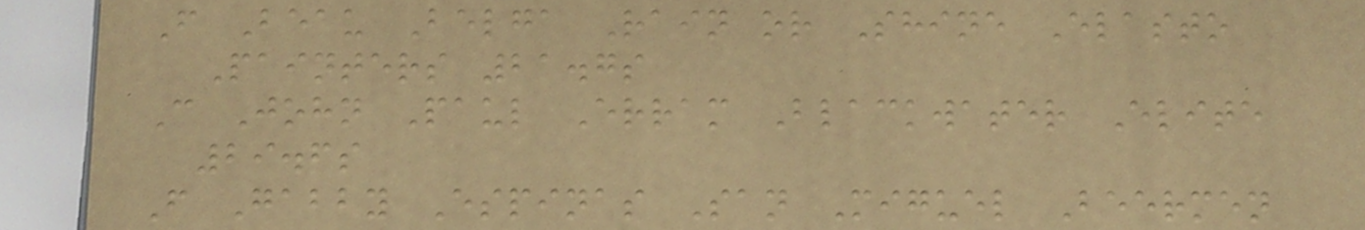F Beau Belga Rain or Shine Elasto
Painters 21.7s
C John Paul Erram Blackwater Elite
29.6s
F Gabby Espinas San Miguel Beermen
